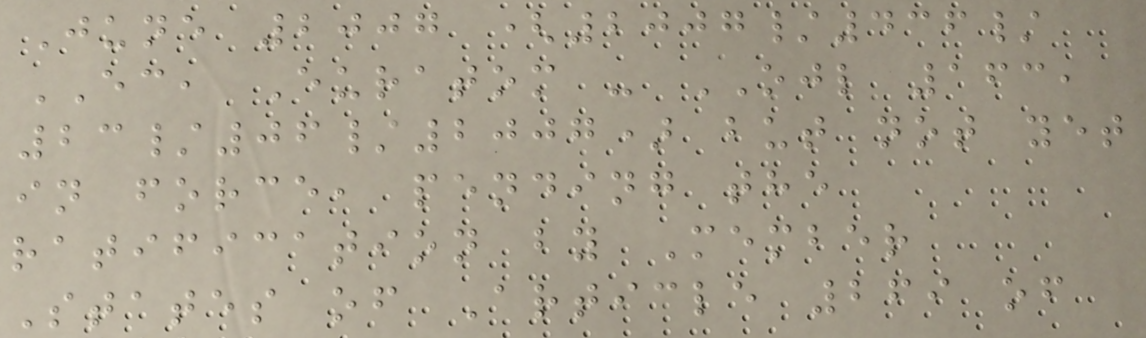June 2007 (2007/436/
EC, Euratom - OJL 163,
23/06/2007) but not yet
in force, pending the
ratification by Member
States of Article 269 of
